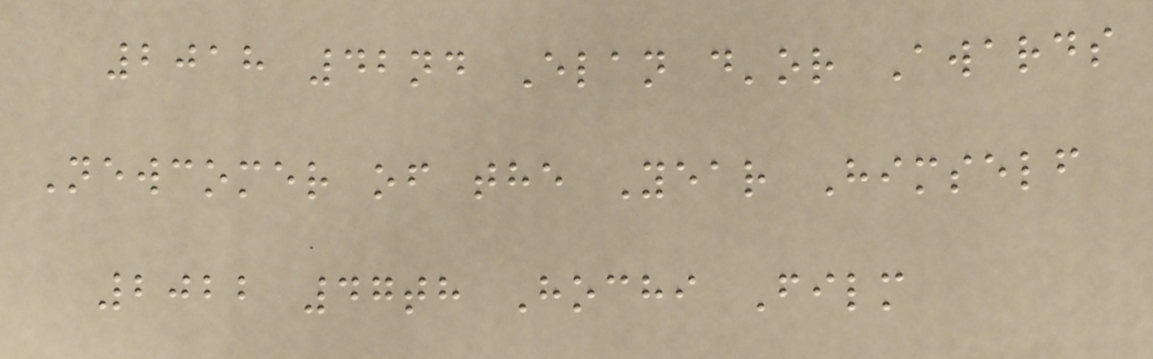2018 42nd Elan d'or Awards
Newcomer of the Year Himself
2022 47th Hochi Film
